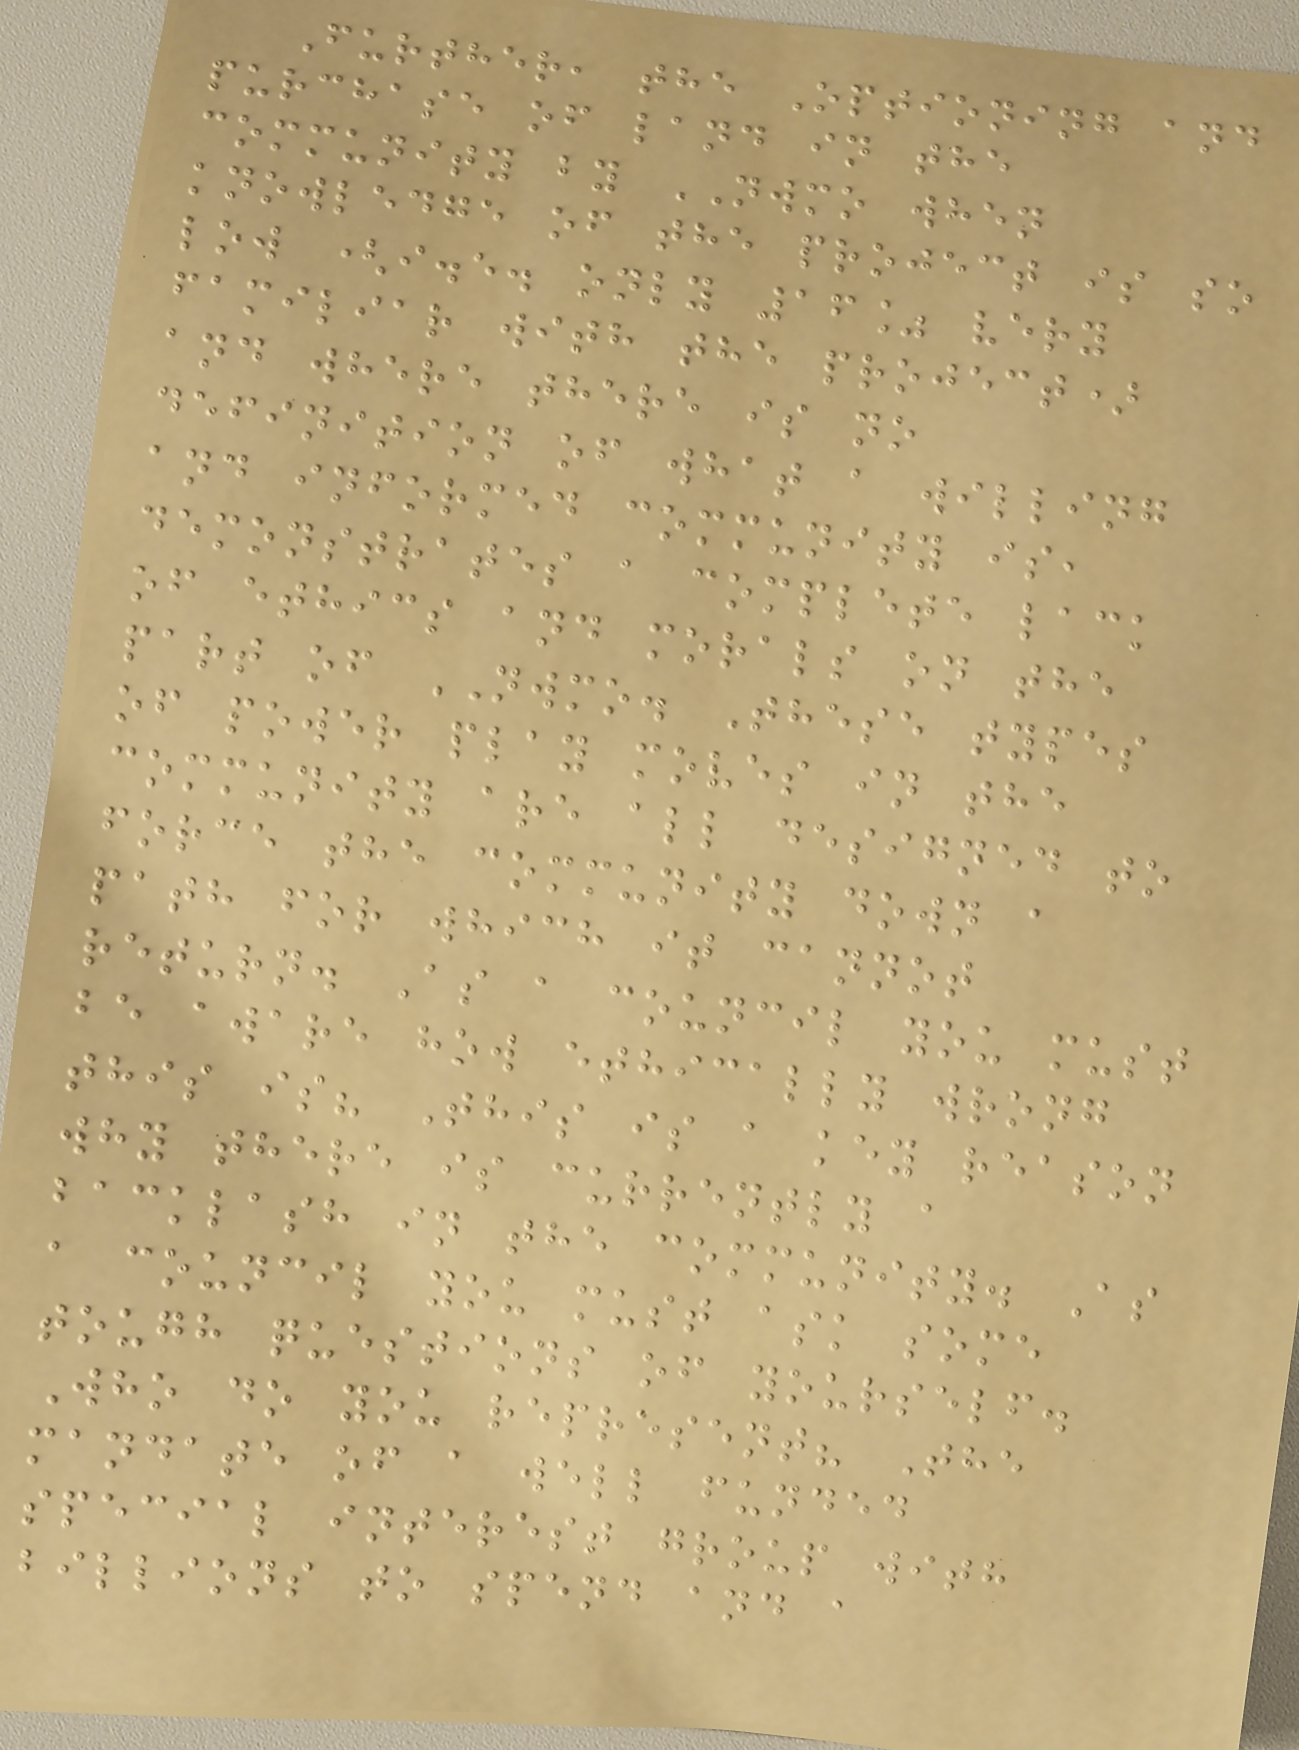Further, the Optioning and
purchase of land in the
community by NWMO when
knowledge of the project is so
low (i.e. only 16% very
familiar with the project)
and where there is no
definition of what a willing
and informed community is,
demonstrates a complete lack
of ethics and morals on the
part of NWMO. These types
of power play moves in the
community are all designed to
force the community down a
path for which it cannot
return. As a council you must
be aware how ethically wrong
this is? This is a key reason
why there is currently a
backlash in the community. As
a council you must ask some
tough questions of yourself.
Who do you represent? The
mandate of a well funded
special interest group with
billions to spend and a
